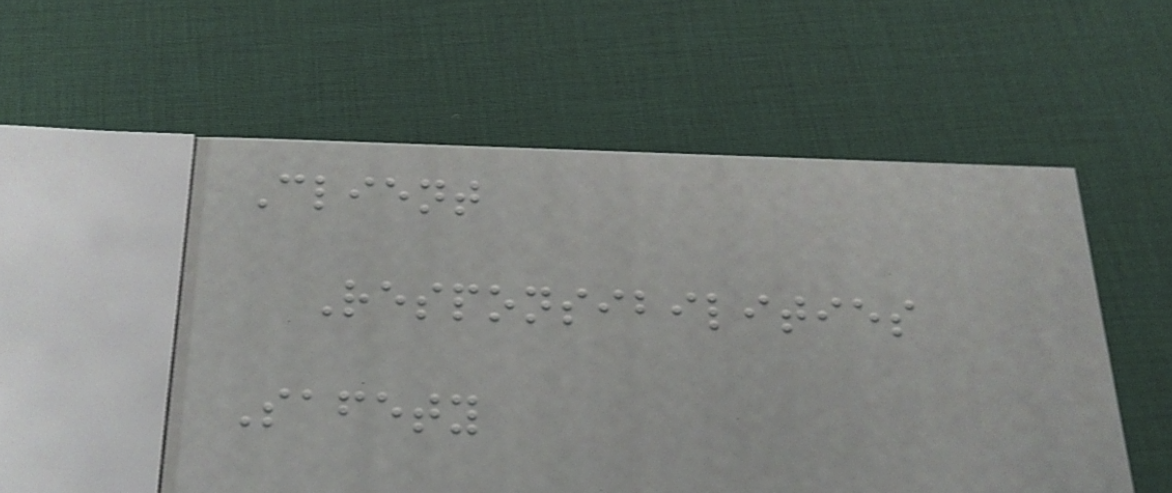Client
Responsibilities
Safety
